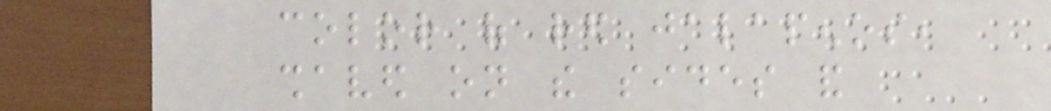color of red jalapenos,
shaved on the sides and
